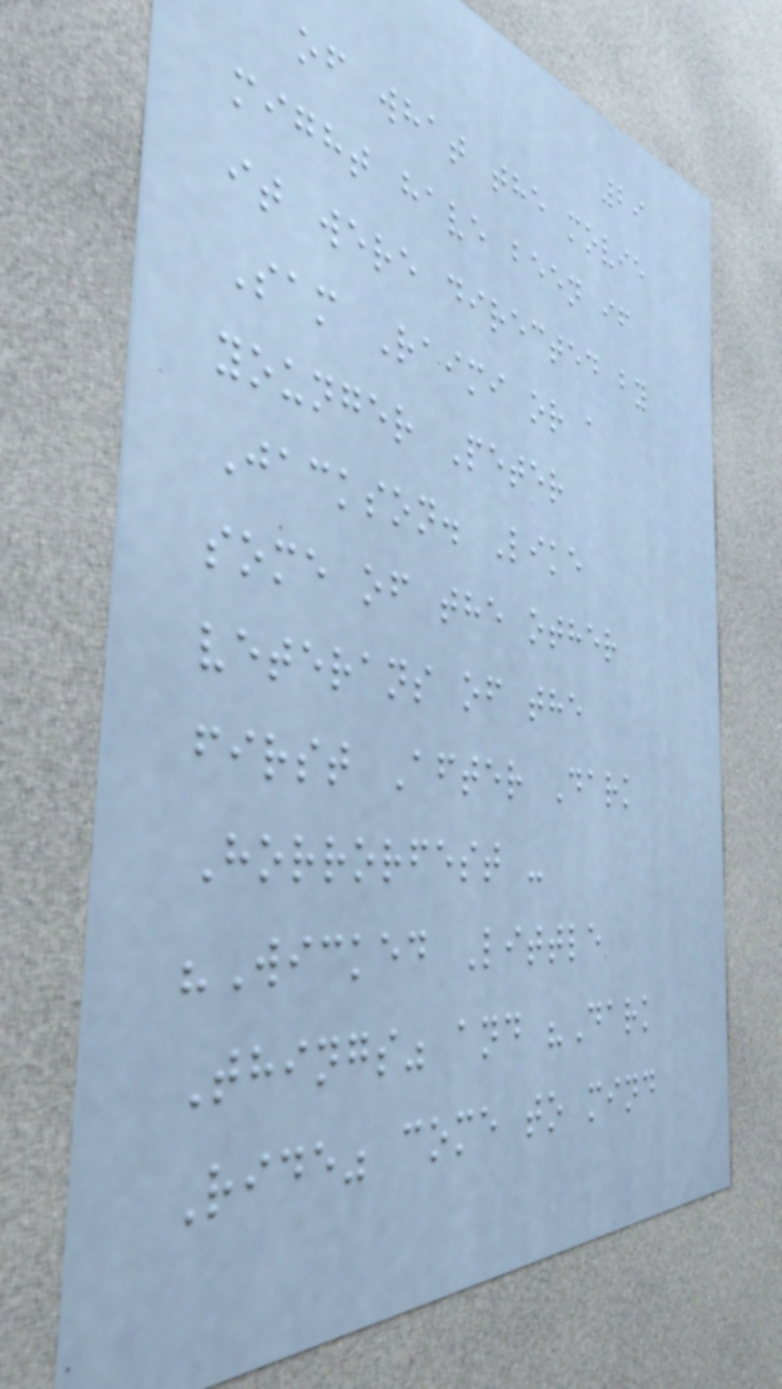29
of what the movie
might have been if
it were directed by
Sam Raimi or a
younger Peter
Jackson. Like
some of the other
veterans of the
first After Dark
Horrorfest -
"Wicked Little
Things" and "Dark
Ride" come to mind
